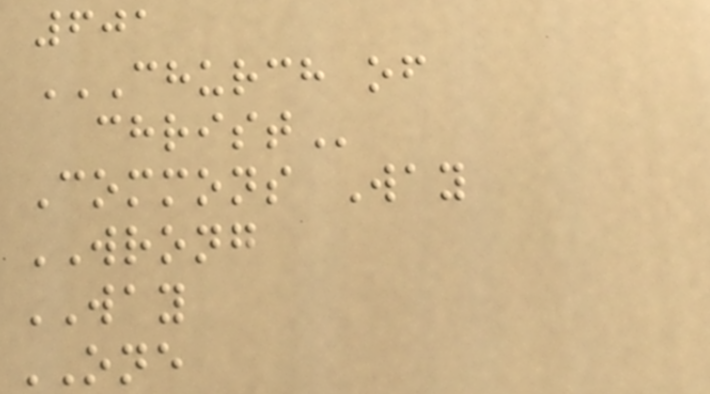601
CHURCH OF
CHRIST
Commons Way
WRONG
WAY
ONE
